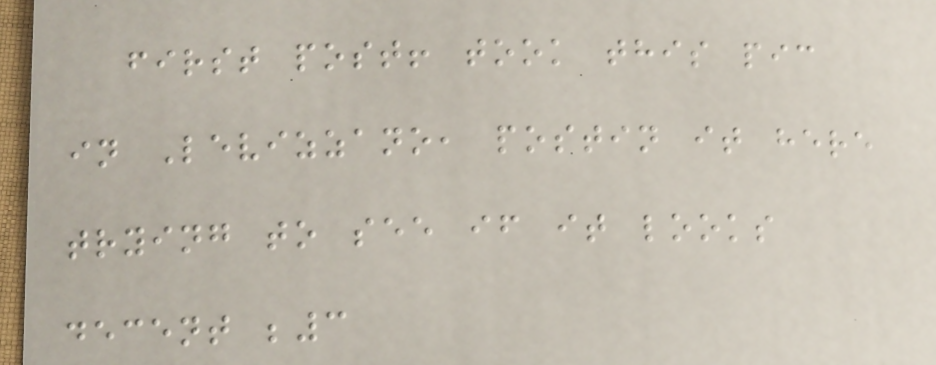first post! took this pic
in Levizzano, postin it here
trying to see if it looks
decent ;3
